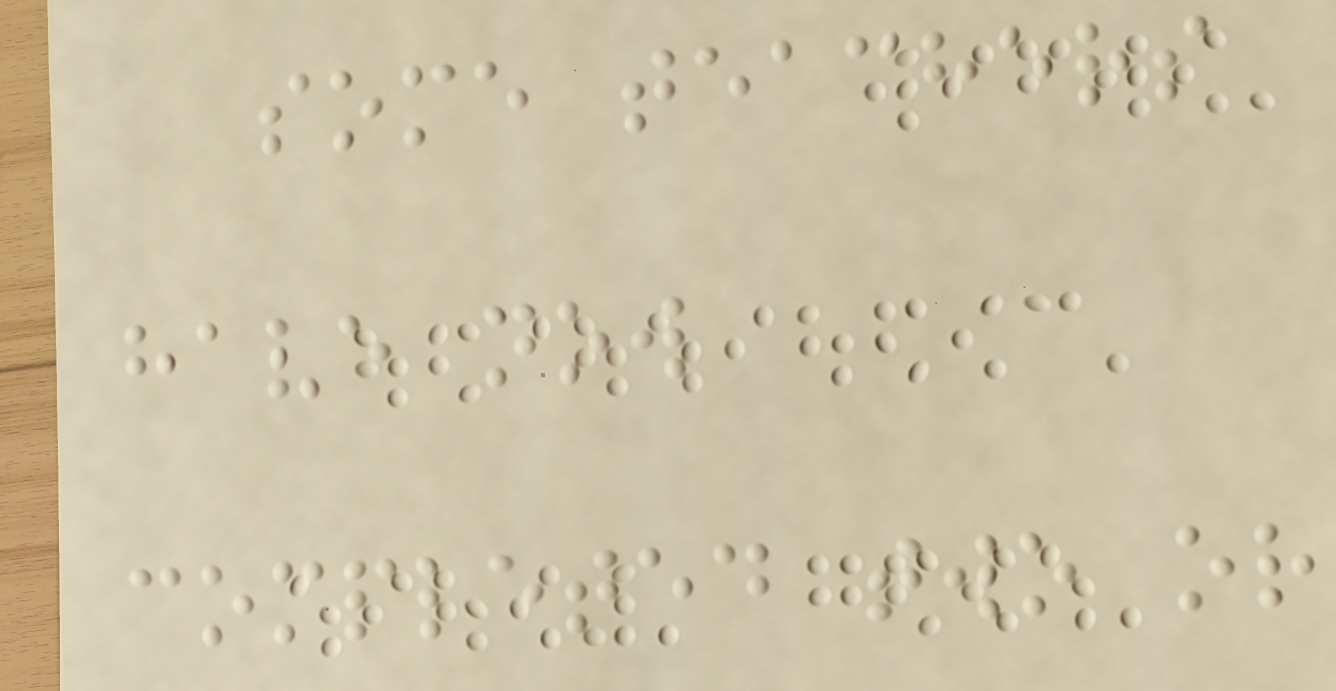some teachers
have now
completed two or
